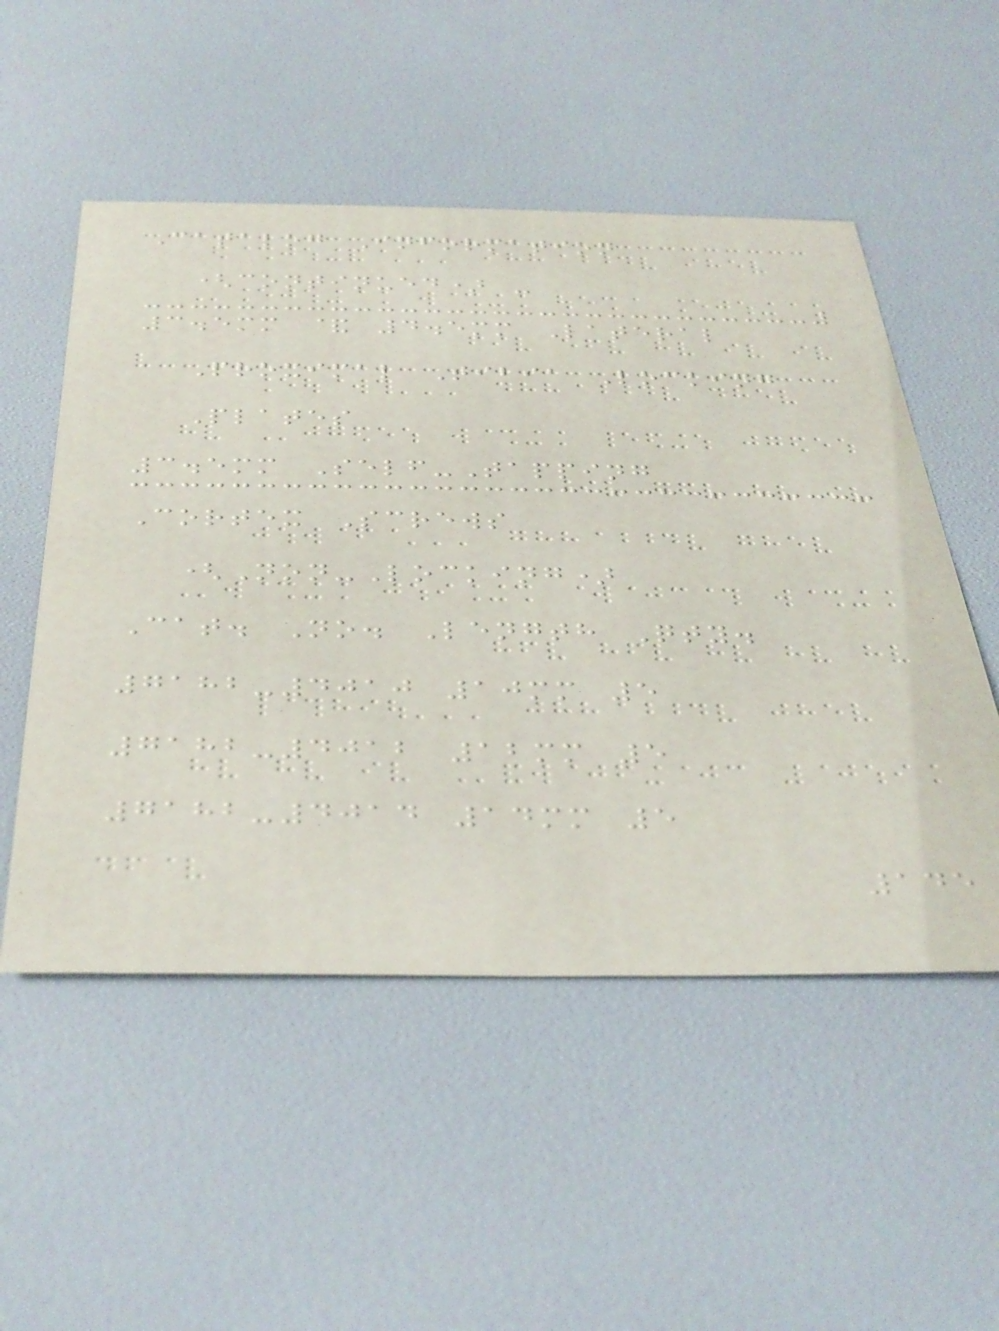Catalog Information
(continued) -
3.5mm & 4.5mm Lateral
Proximal Tibia Locking
Plates
3.5mm Self-Tapping
Cortex Screws
(Non-Locking)
Cat. No. Length Qty.
7182-4010 10mm 5
7182-4012 12mm 5
7182-4014 14mm 5
145
